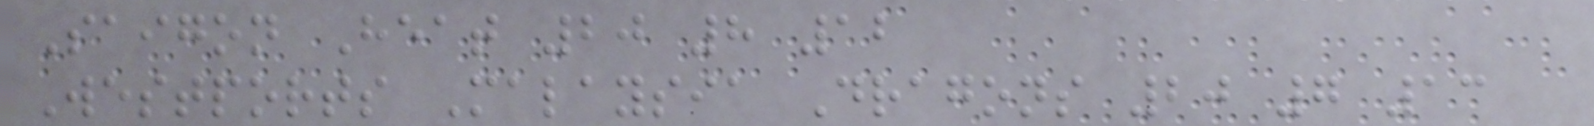Saigon Heat 20 8 12
Westports Malaysia Dragons 20 7 13
